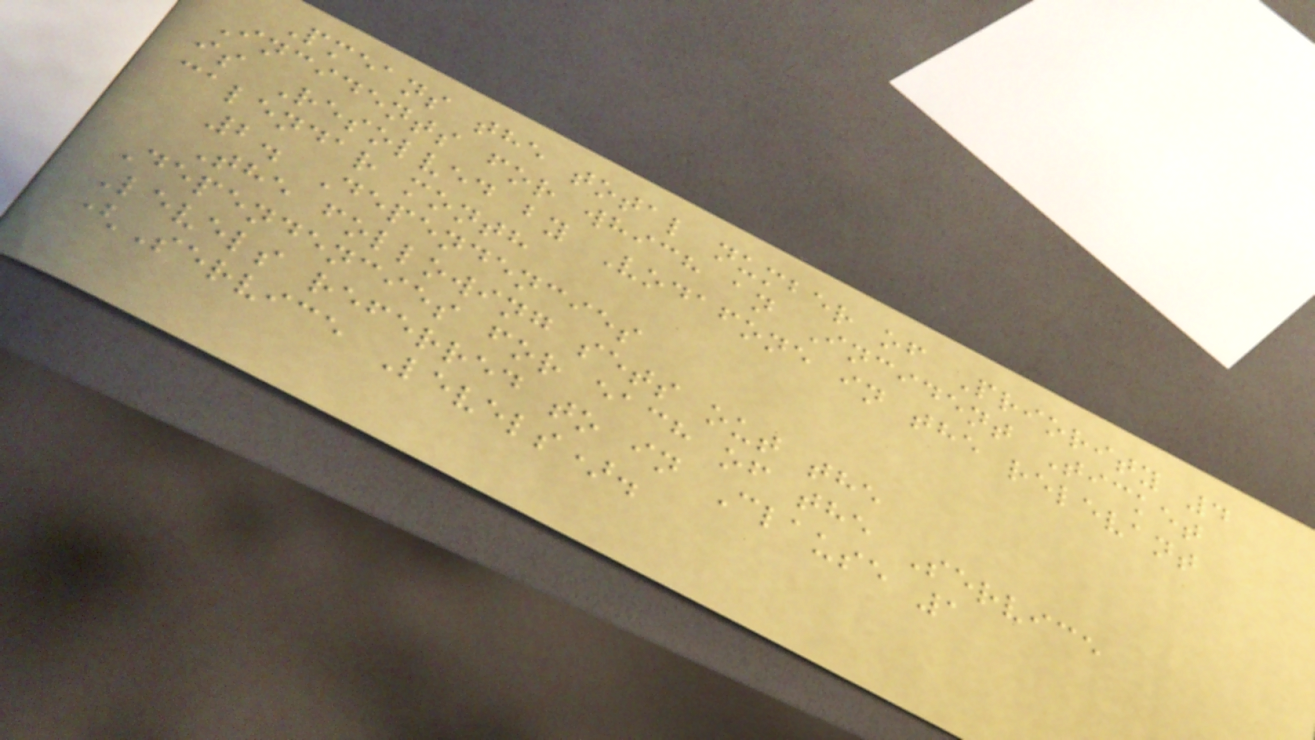Pmeans the total number of Priority 4
Incidents for which an Incident Ticket
is Resolved by Vodafone in the relevant
calendar month
2. Dependencies
The following sets out the
Dependencies for each of the Service
Levels referred to in Clause 1
(Service Levels).
